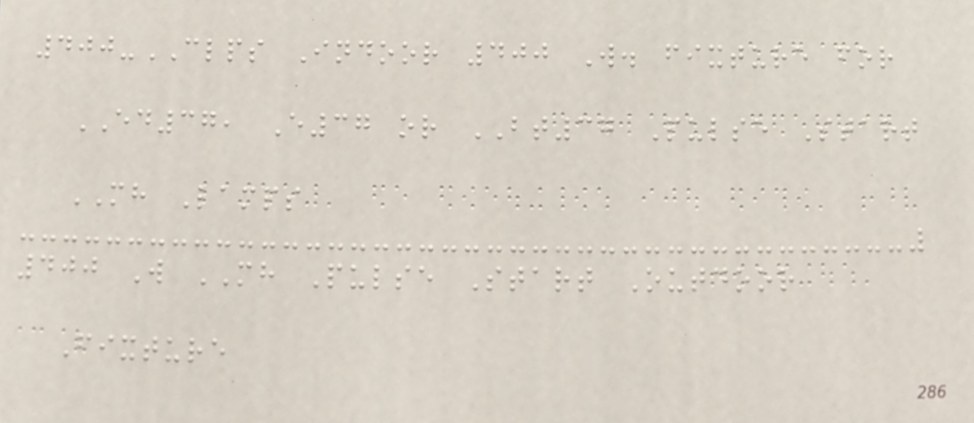400-CLPS Indoor 400 W. fixture for
ED37, E37 or BT37 Pulse Start
MH Lamps
400 W MH Pulse Start Outdoor
Fixture
